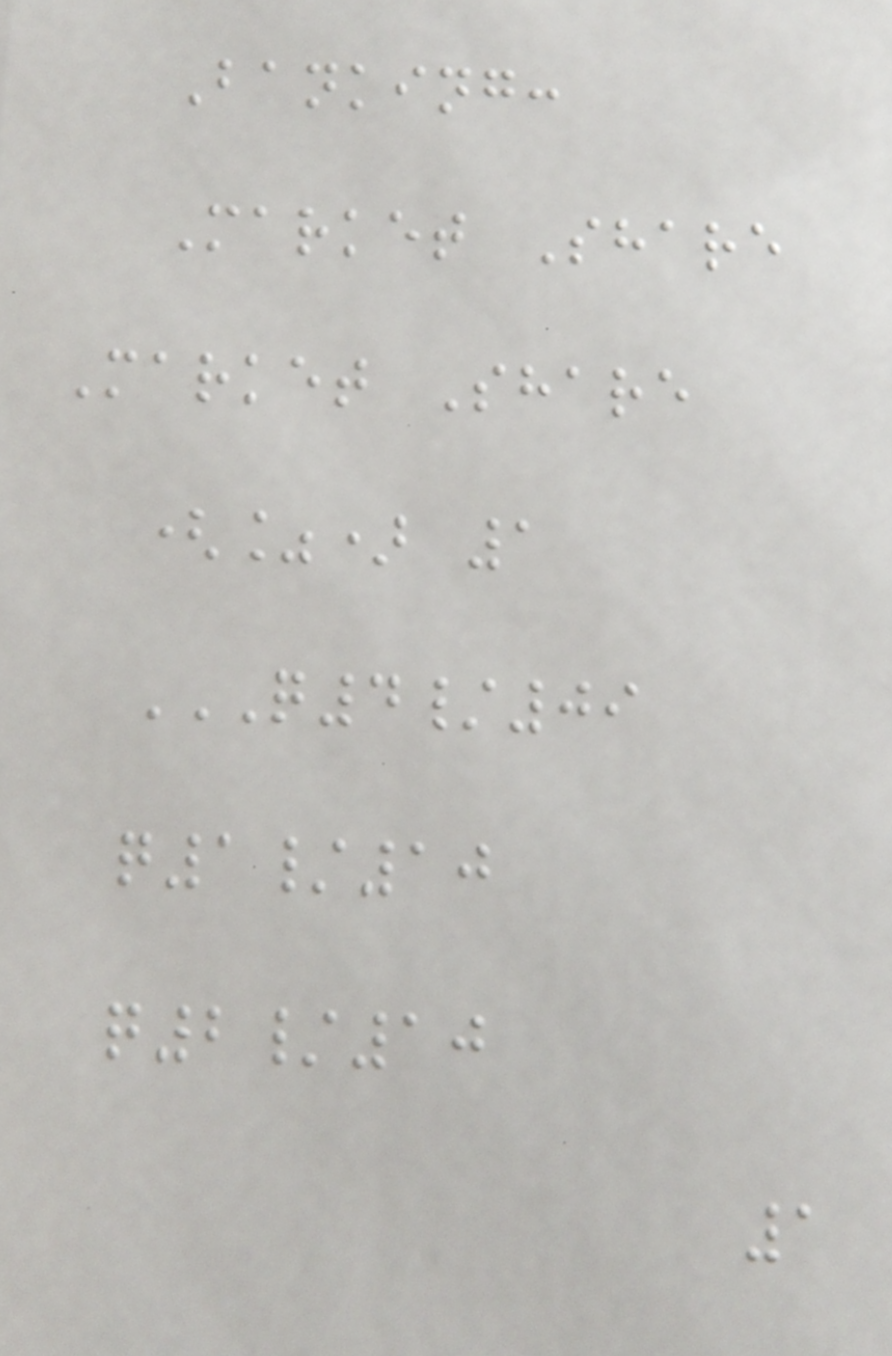Banking:
Market Share
Market Share
(%) 1
Q4/09
Q1/10
Q2/10
1
